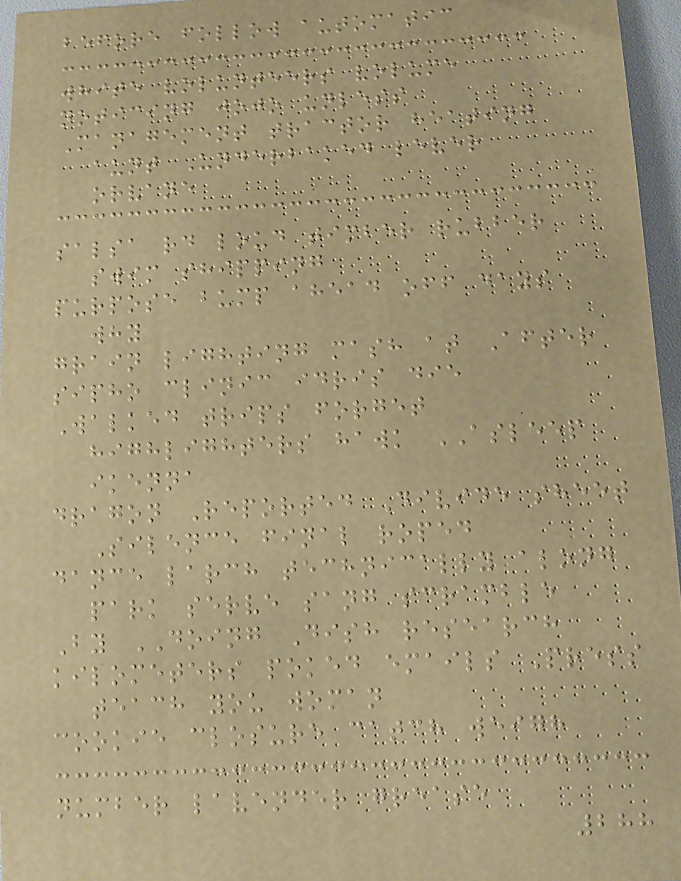before follow automatic
white volunteers volume
noticing jojo unless
Management tractor heating
aunt Underbaked lever
orvane
salsa rd loud timber rubber
swim shipping
purpose bump ahead off days
why
grain lighting mash at After
sipho clinic idris die
Walked trips forget
highlighters hawk ASLEEP
ikenna
dragon Reported Divide sheet
Silence final roped
dance larch technically along
park serve sang scramble
By DOING Dish research
kilometers poked emails Press
teach you woman
cookie closure catch weigh
number lavender grease
288
